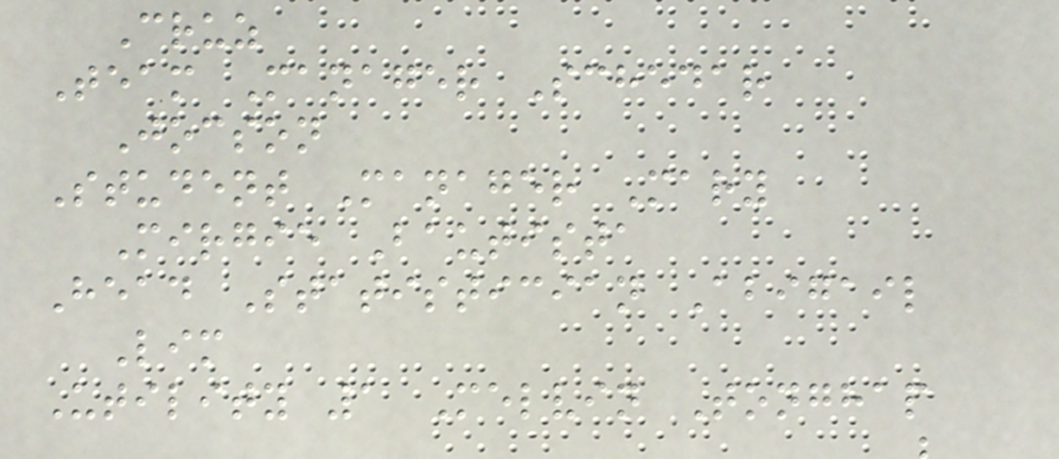Cruz
Team Manager Schedar
Jocson
Student Manager Mary
Mirgie Bautista
Head Statistician Abigail
Lim
Utility 1 Melvin Tonghap
